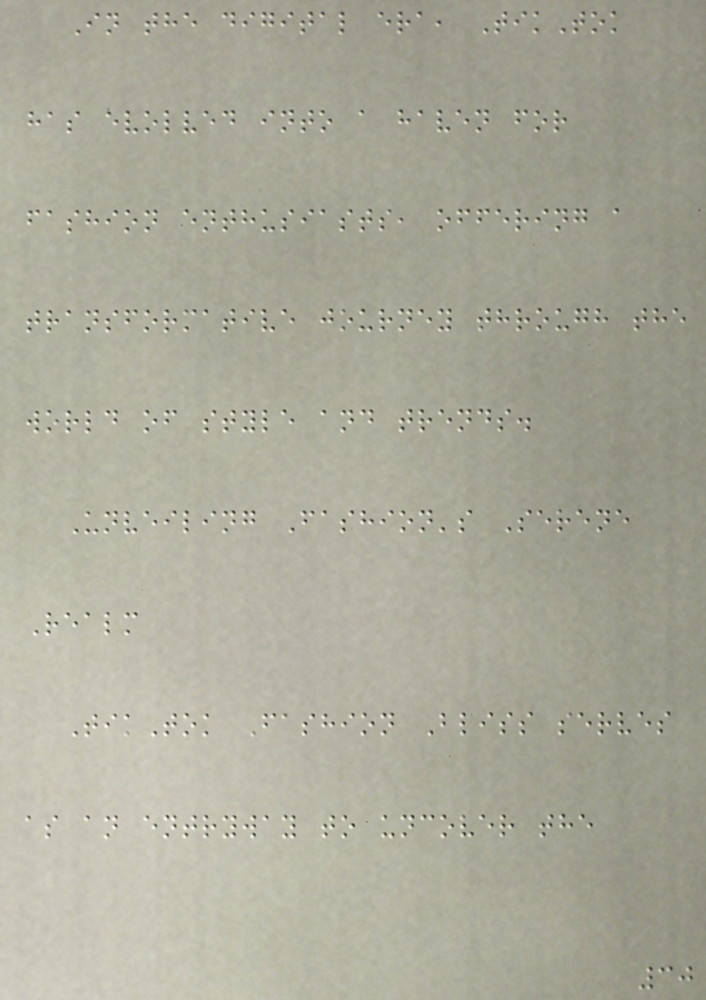In the digital era, TikTok
has evolved into a haven for
fashion enthusiasts, offering a
transformative journey through the
world of style and trends.
Unveiling Fashion's Serene
Realm
TikTok Fashion Bliss serves
as an entryway to uncover the
30
